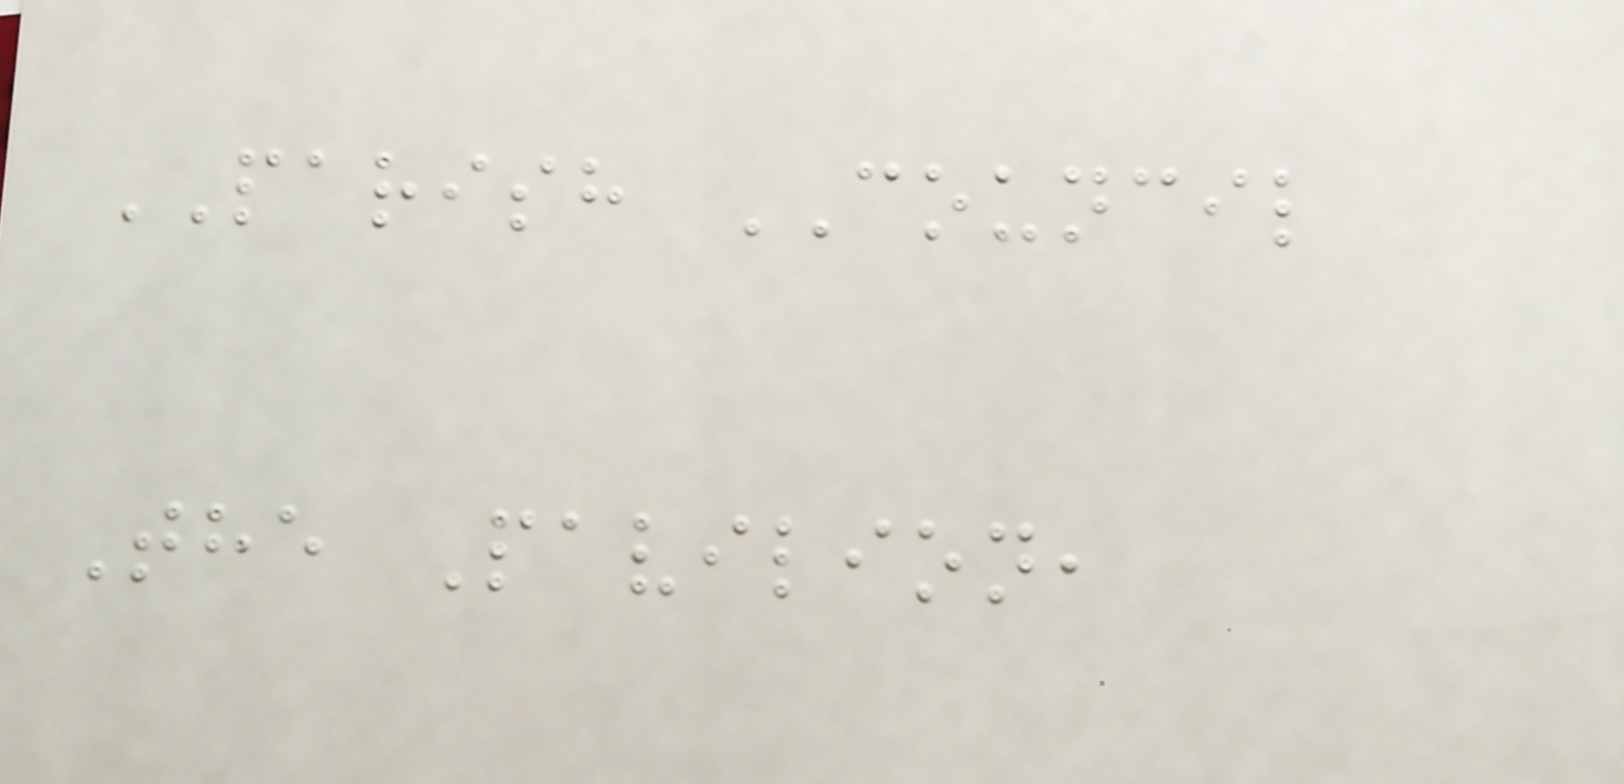PARISH COUNCIL
The Pavilion,
